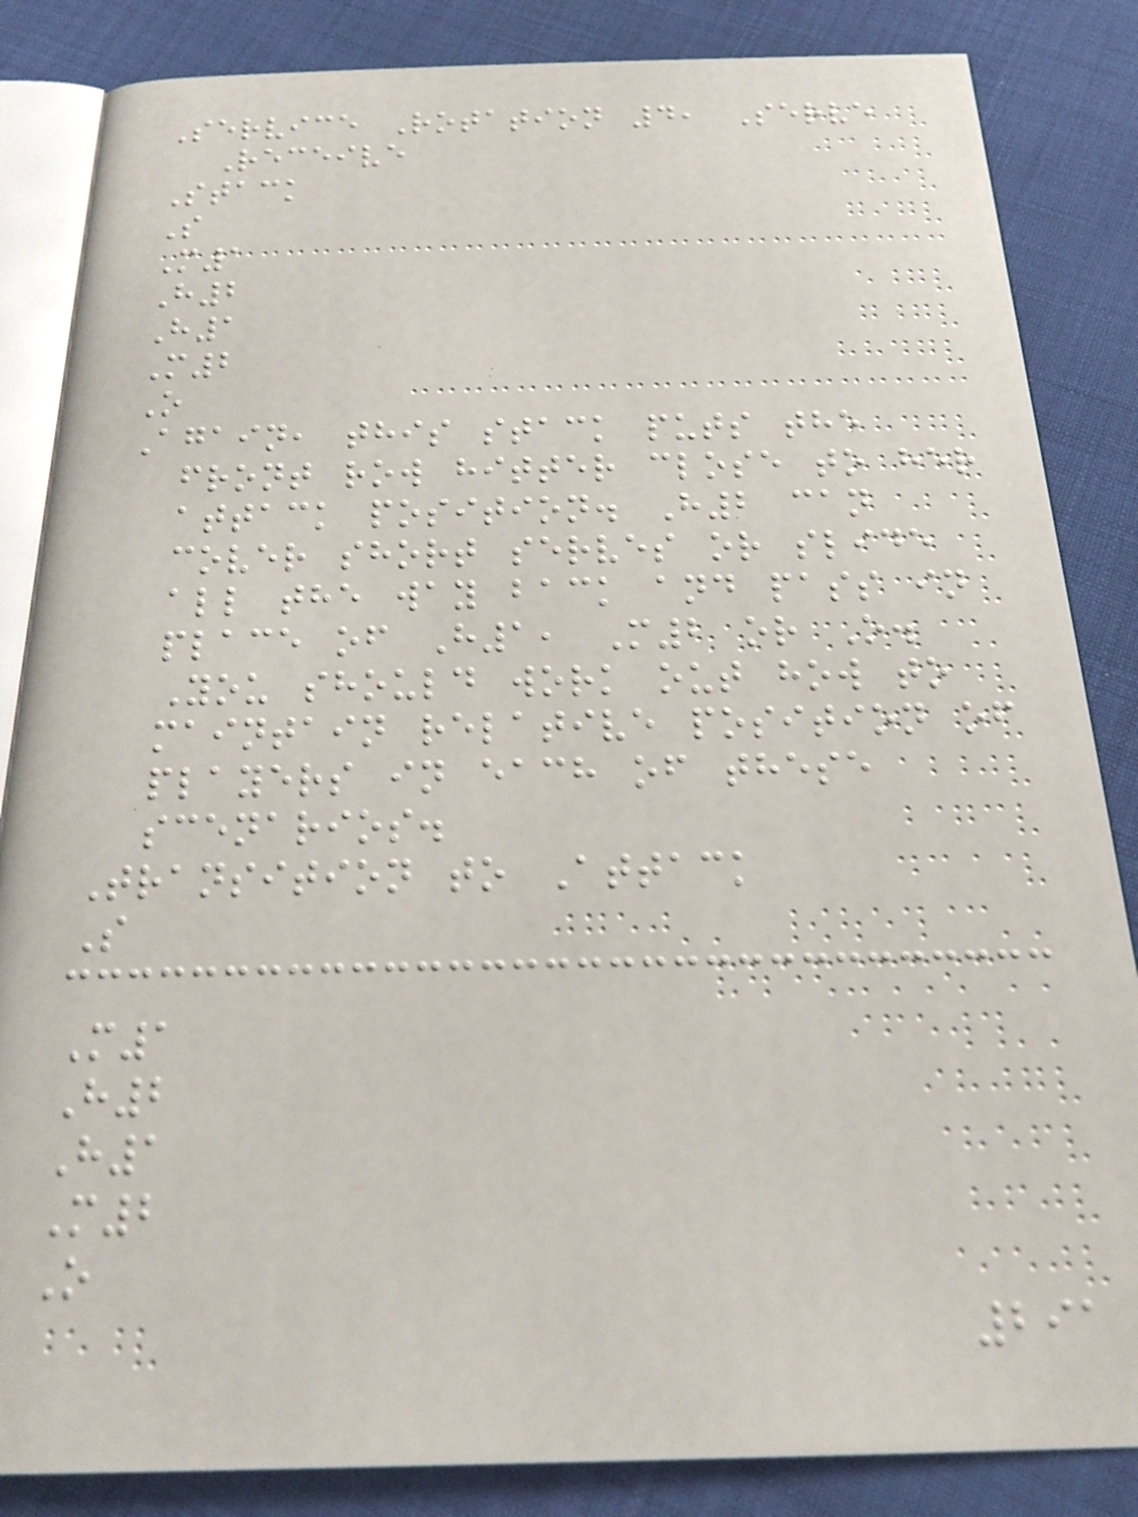Service Rotation 4, Serve
Receive
Stack
S
M1
H2
H1
M2
O
Again, this stack puts the
front row hitter close to her
attack position. H2 can
cover short serves or slide
all the way back and pass in
place of H1, M2 or O.
You should work out how to
maintain relative position of
players in each of these
scenarios.
Transition to Attack
S
M1
H2
H1
M2
O
291
